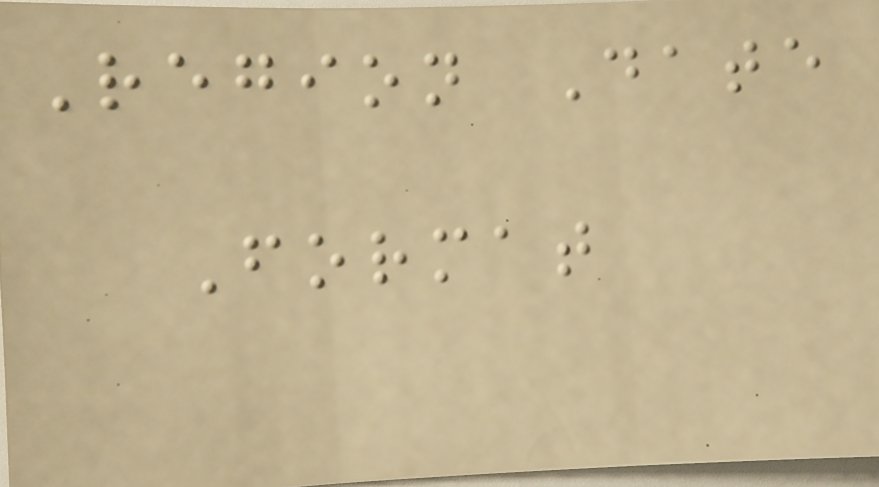Region Date
Format
